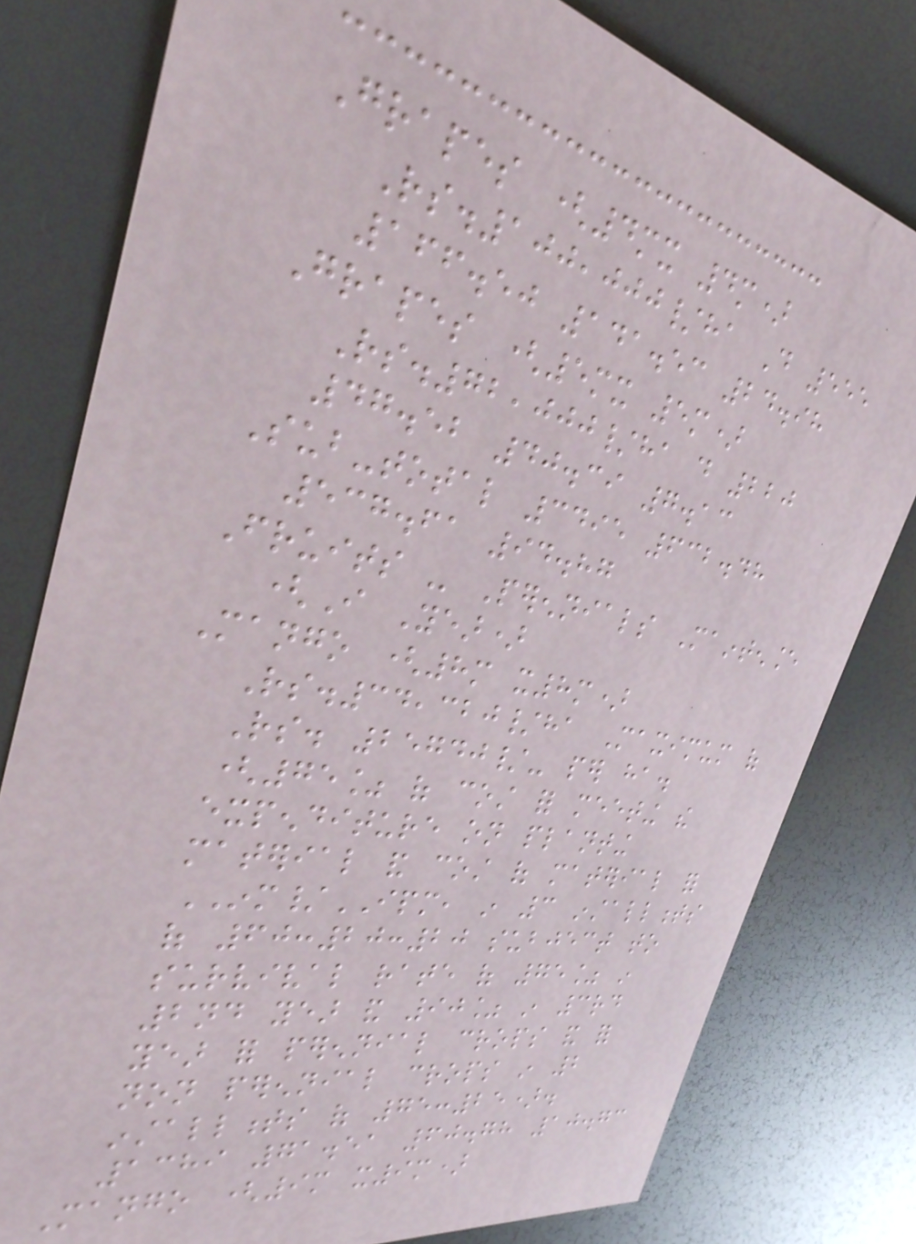Grapes (4mx 4m)
Rs.100,000/ha Do 555
166.50 141.53 24.98
Grapes (5mx 5m)
Rs.72,000/ha do 220
47.52 40.39 7.13
Sub-total 3495 632.48
537.61 94.87
Fruits - Perennials Maintenance
(I Year)
Mango (8m x8m)
Rs.34,320/ha Maximum of
Rs. 25740/- per ha.
(75% of cost for meeting the
expenditure on planting
material and cost of material for
INM/IPM, in 3 installments
of 60:20:20 subject to
survival rate of 75% in
2nd year and 90% in 3rd
year for perennial crops and for
non perennial crops in 2
installments of 75:25).
1389 71.51 60.78 10.73
Mango (9m x9m)
